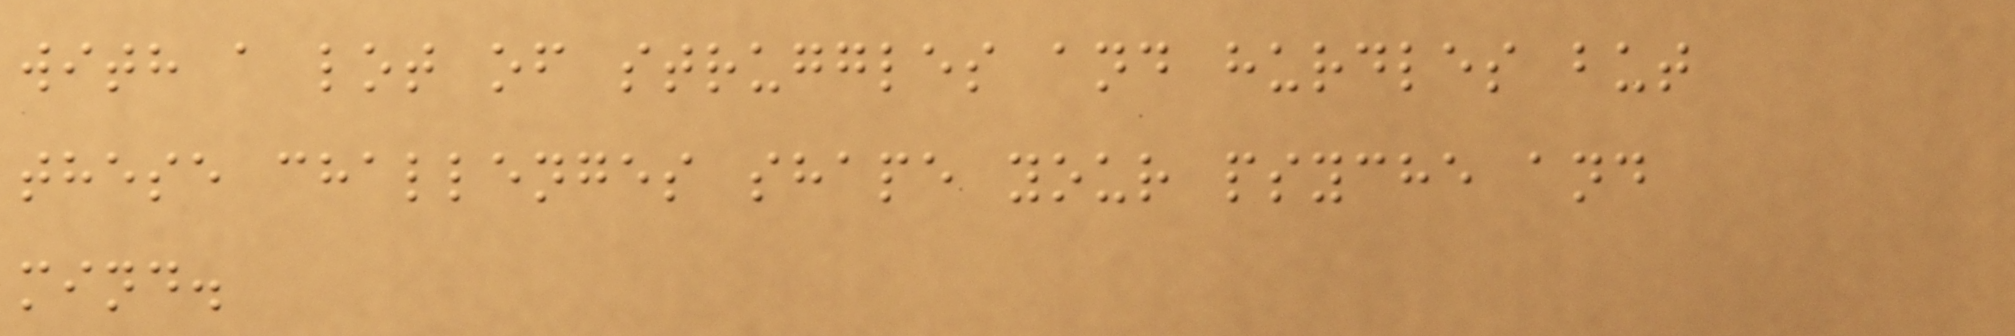with a lot of struggles and hurdles but
these challenges shape your psyche and
mind.
